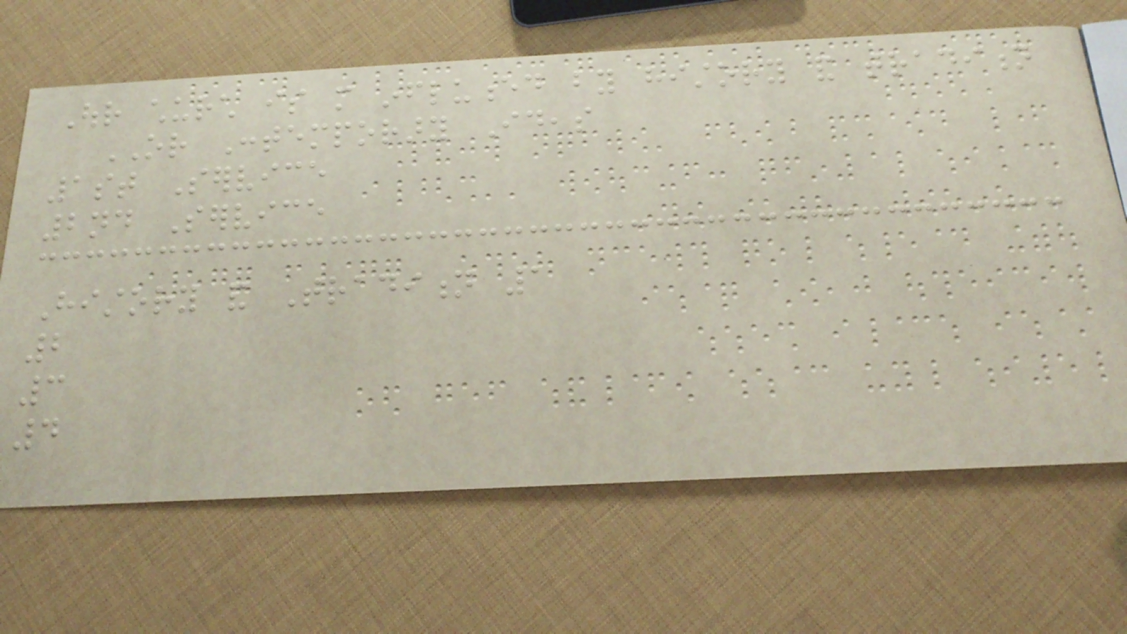Our church is more influenced by history and tradition
OR Contemporary Ideas
1st Service
2nd Service
History and Tradition 1
2
3
4
